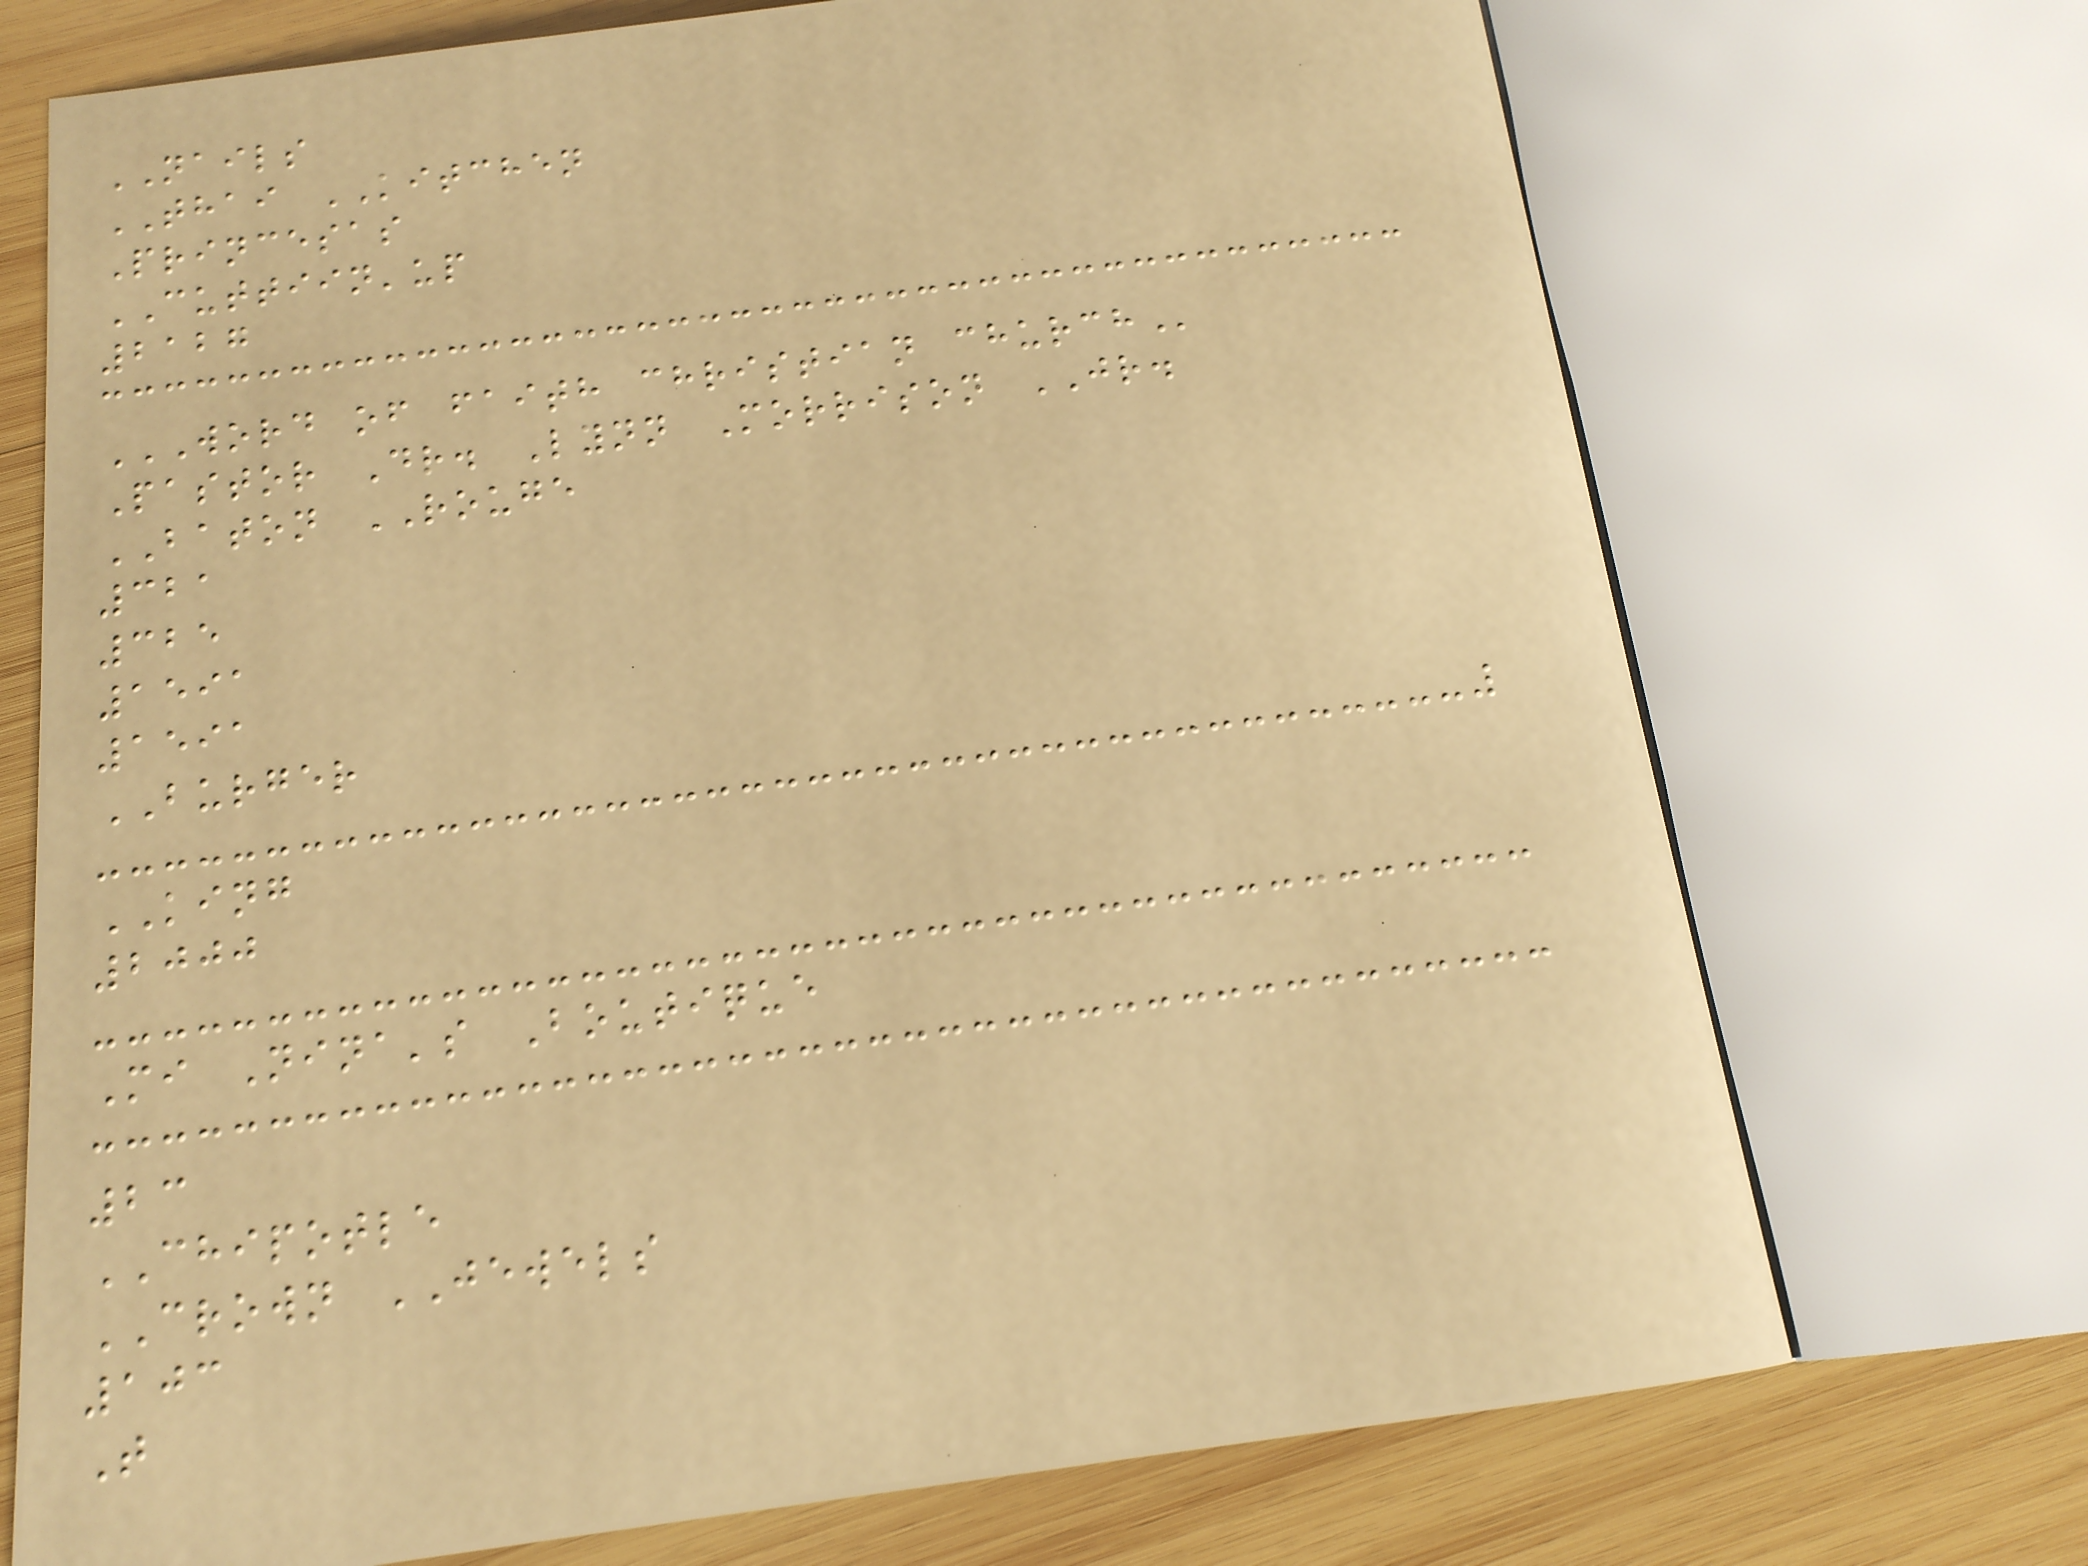NAILS
THAI KITCHEN
Princesas
CUTTIIN'up
2127
WORD OF FAITH CHRISTIAN CHURCH
Pastor Dr. Lynn Morrison JR.
BATON ROUGE
321
325
1591
1591
BURGER
KING
2000
Mi Nina's Boutique
23
CHIPOTLE
CROWN JEWELS
103
T
